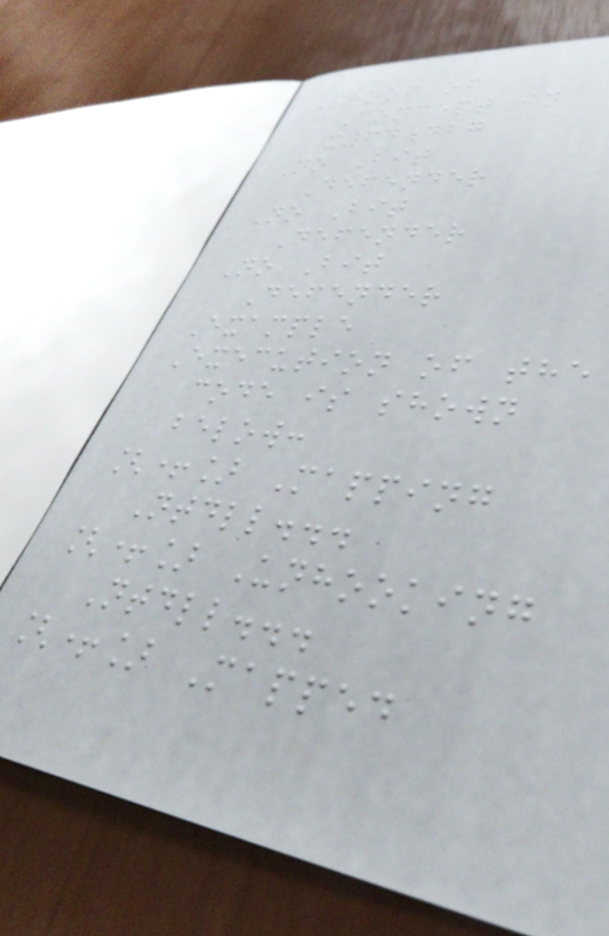Proof of
Concept in
x64dbg
No Bit
Defender
No Bit
Defender
No Bit
Defender
Example
Execution of the
code is shown
below:
[+] Mapping
Ntdll...
[+] Unhooking
Ntdll...
[+] Mapped
